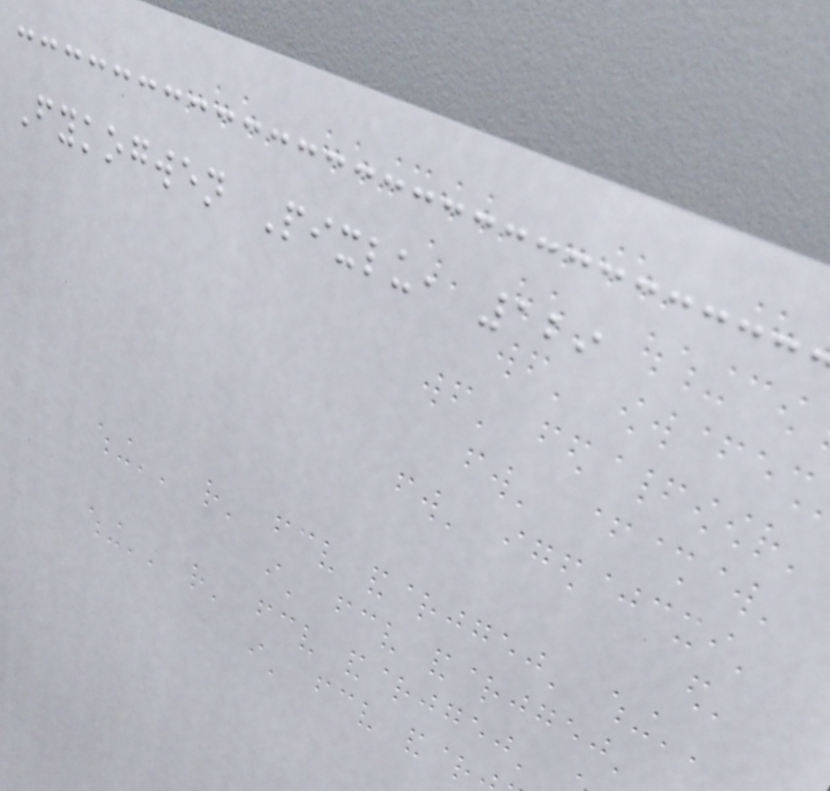Fykogwen Pixlu, 129
